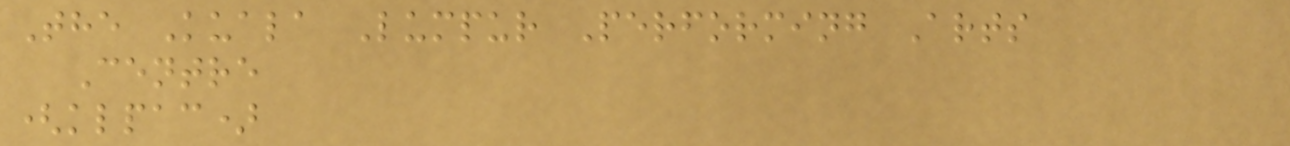The Kuala Lumpur Performing Arts
Centre
(klpac)
